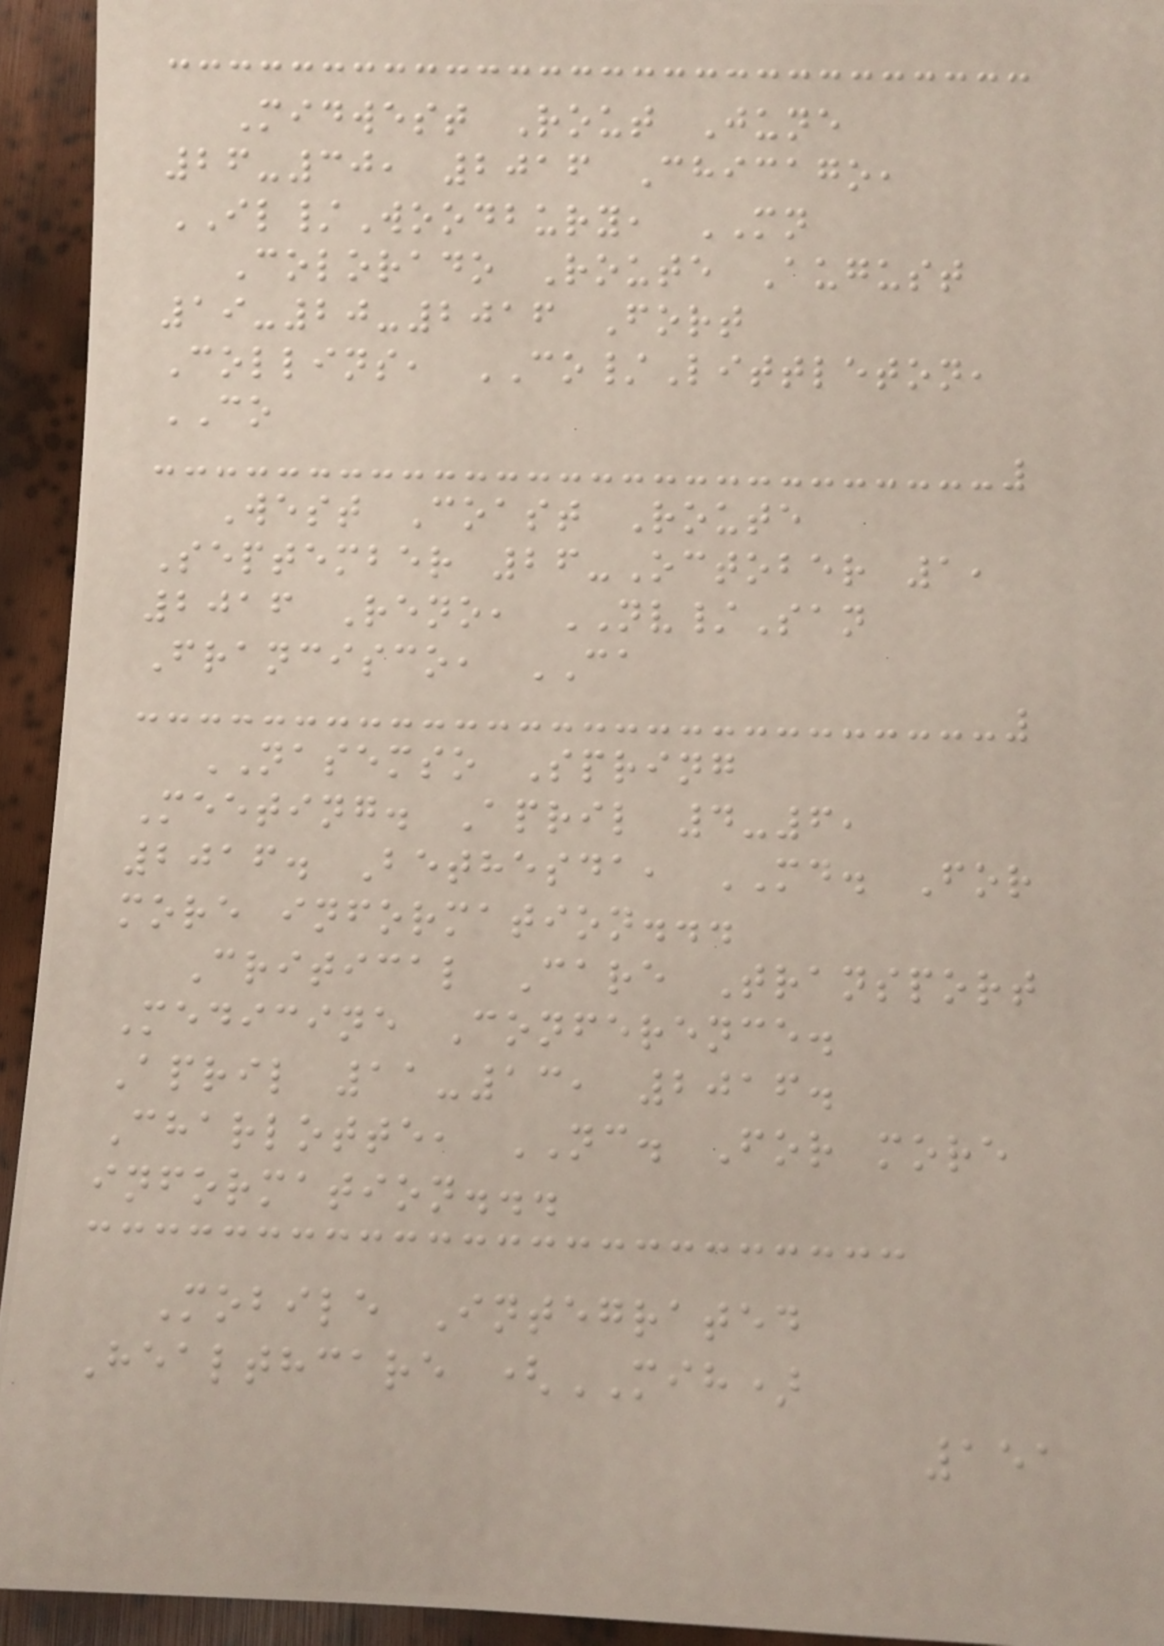Midwest Rout June
26-30, 2016 Chicago,
IL/Woodbury, MN
Colorado Route August
19-20-2016 Fort
Collins, CO/Littleton,
CO
West Coast Route
September 26-October 1,
2016 Reno, NV/San
Francisco, CA
NASEMSO Spring
Meeting. April 4-6,
2016. Bethesda, MD. For
more information...
Critical Care Transport
Medicine Conference.
April 11-13, 2016.
Charlotte, NC. For more
information...
Mobile Integrated
Healthcare (MIH)
151
